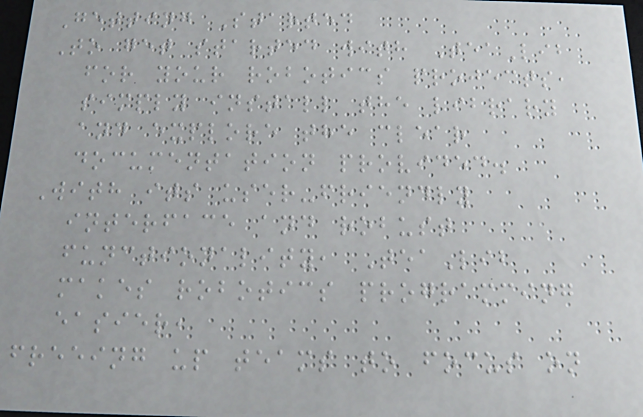Getting Started
To get started with TeaLib
for your robotics projects,
simply install the library
and explore the clear
documentation provided.
With its user-friendly
interface and robust
functionality, TeaLib
makes robotics programming
easier,
freeing up teams to focus on
